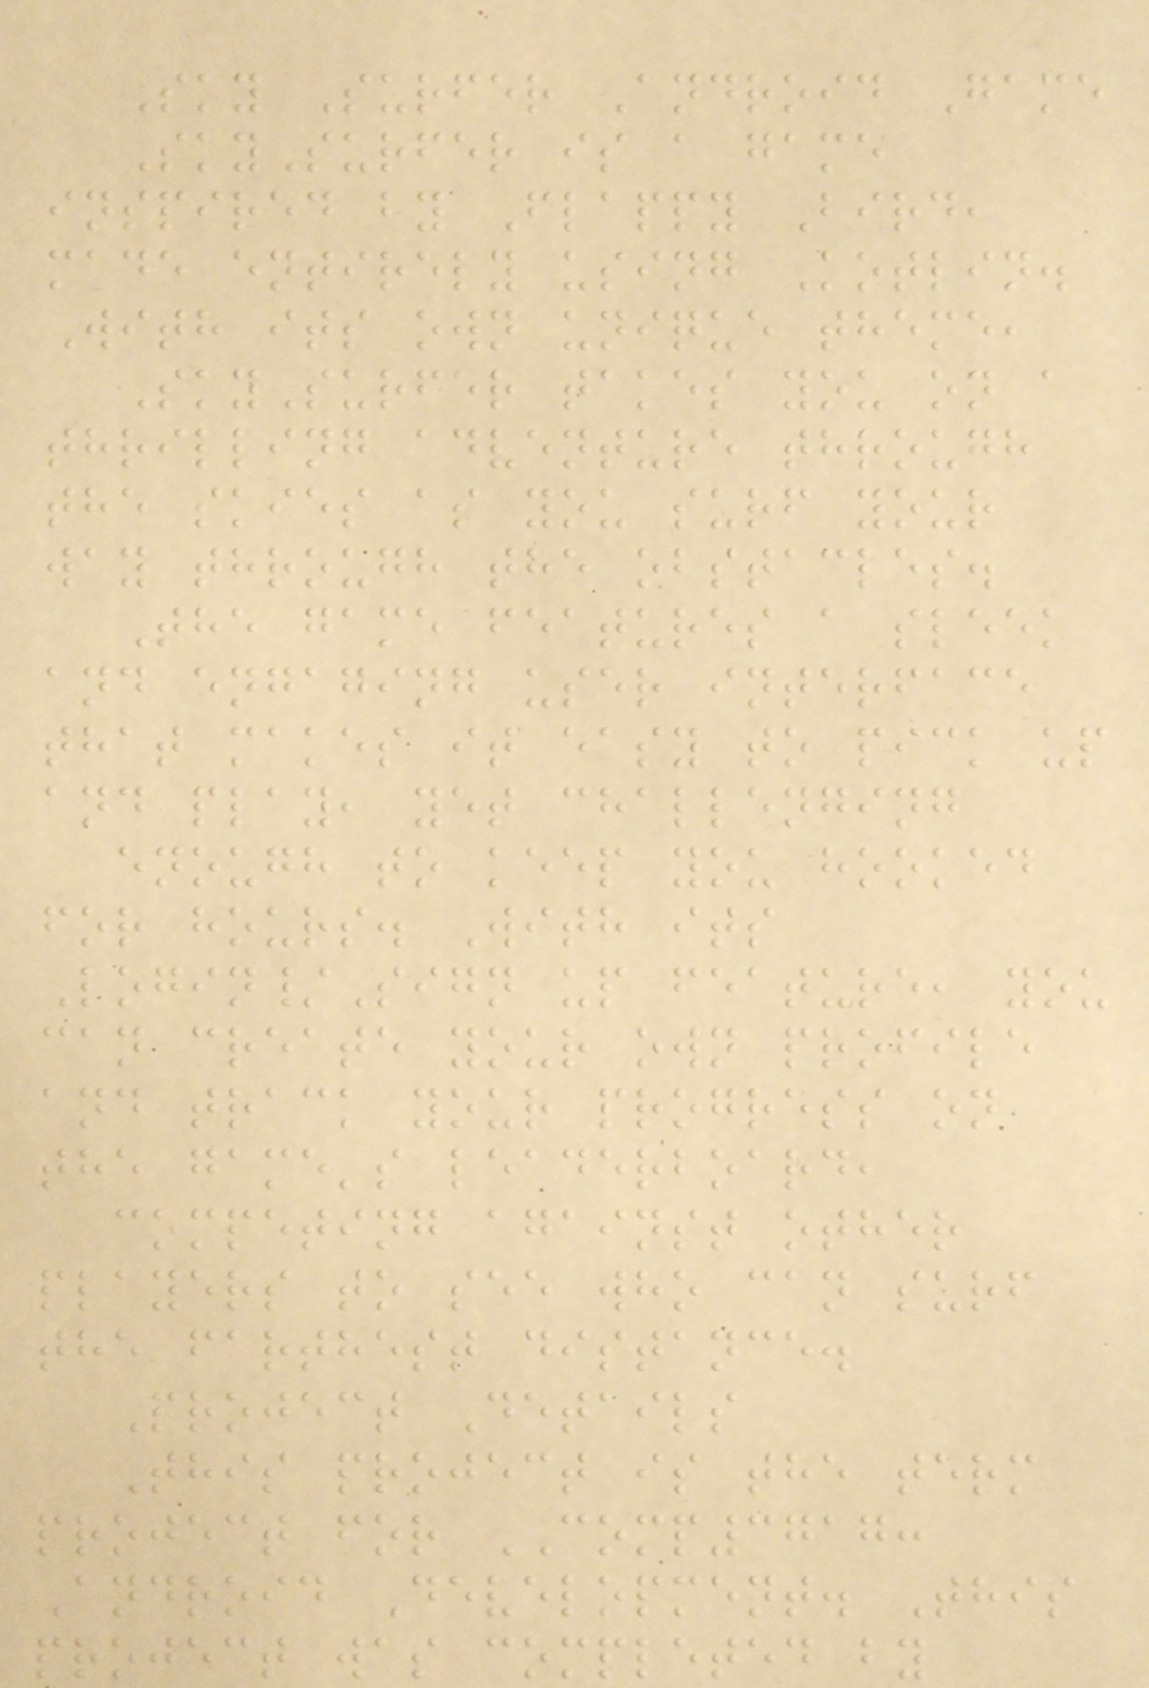Sky Surfer Android Game
SkySurfer is a game
inspired by Flappy Bird,
made entirely using Kotlin.
With its own unique theme,
SkySurfer takes you on a
thrilling adventure through
the skies as you surf your
way through the obstacles.
The game features a sleek
and engaging user interface
that makes it easy to pick up
and play, yet challenging
enough to keep you hooked
for hours. With its
Login/Sign up feature, you
can create your own profile
and track your progress on
the game's leaderboard,
competing against other
players to see who can surf
the farthest distance.
Project Details
This project is the term
project for COMP3717:
Android Development. This
project was completed by
